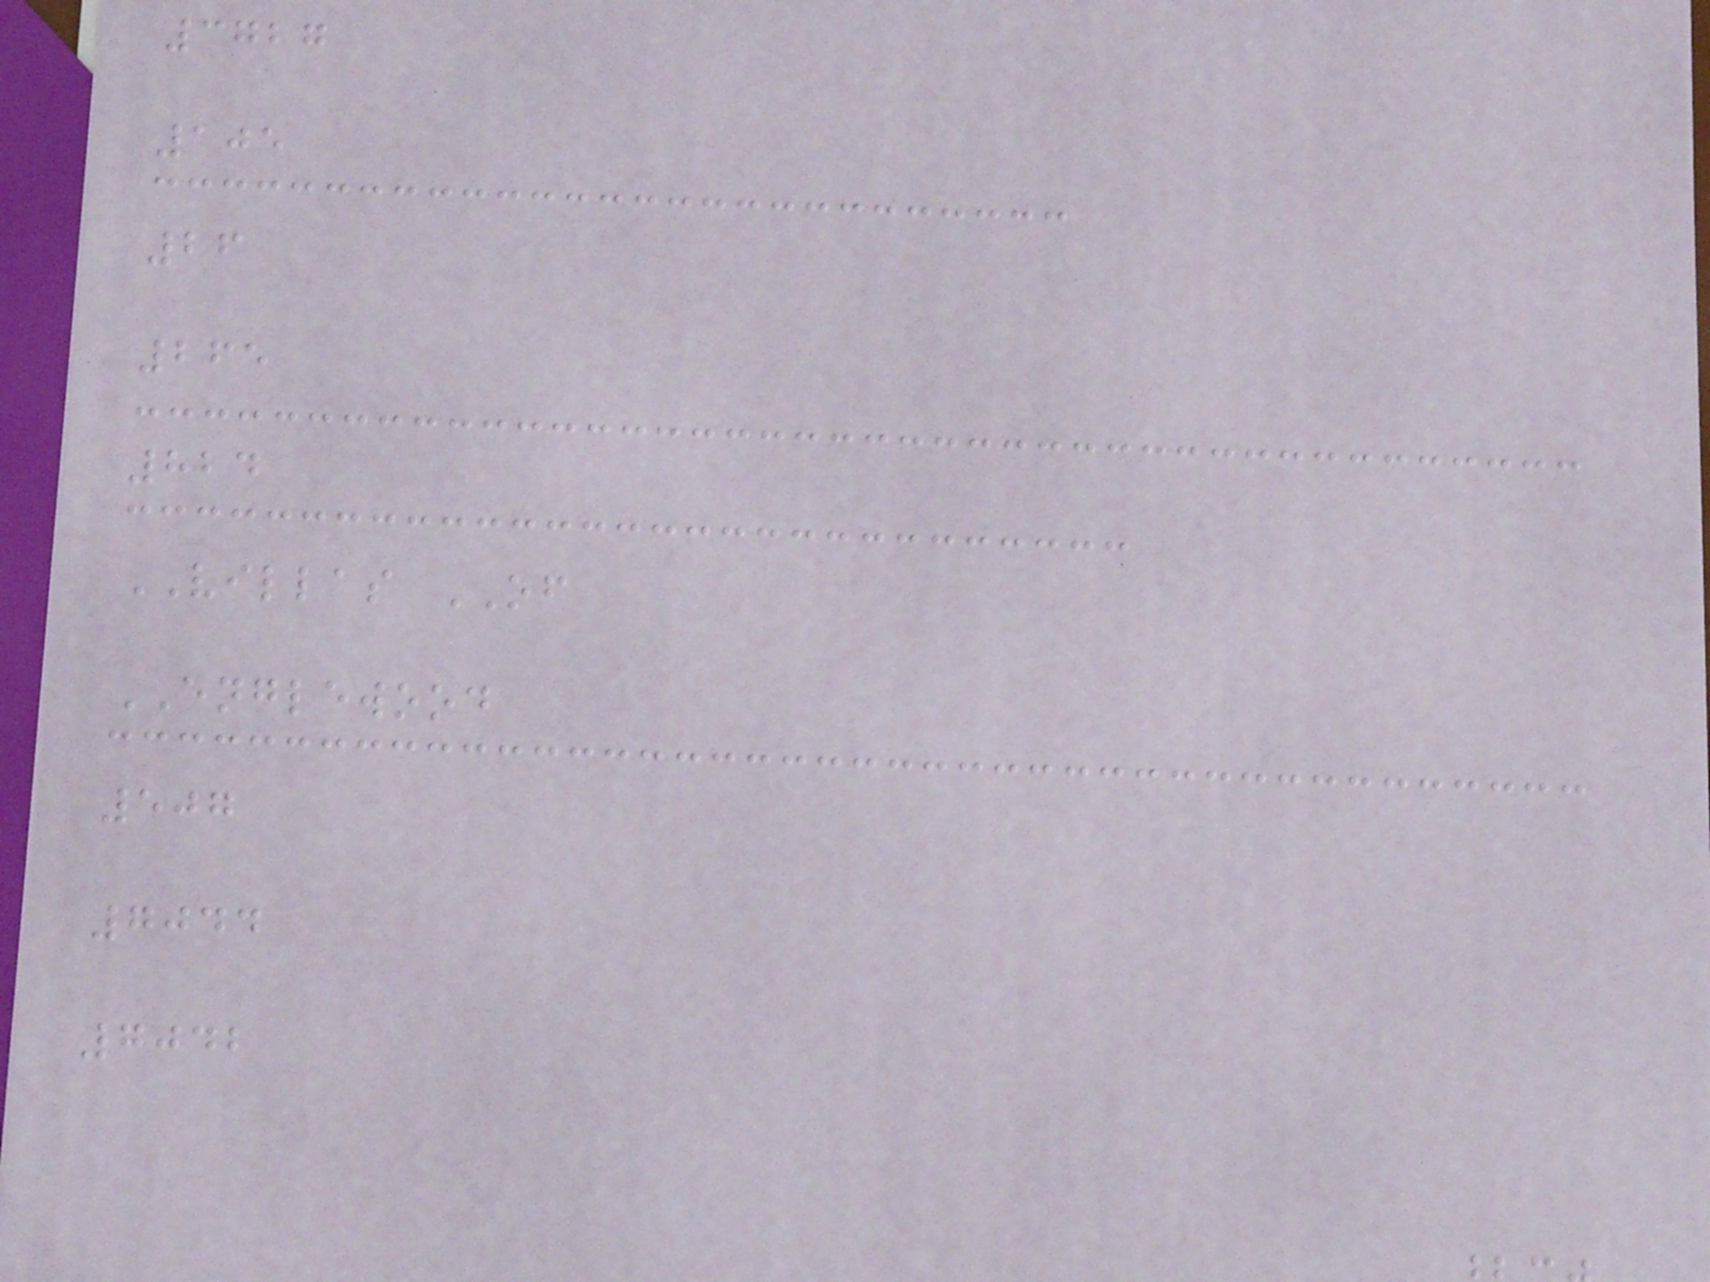3727
105
26
265
824
VILLAS OF
ENGLEWOOD
507
7044
7042
